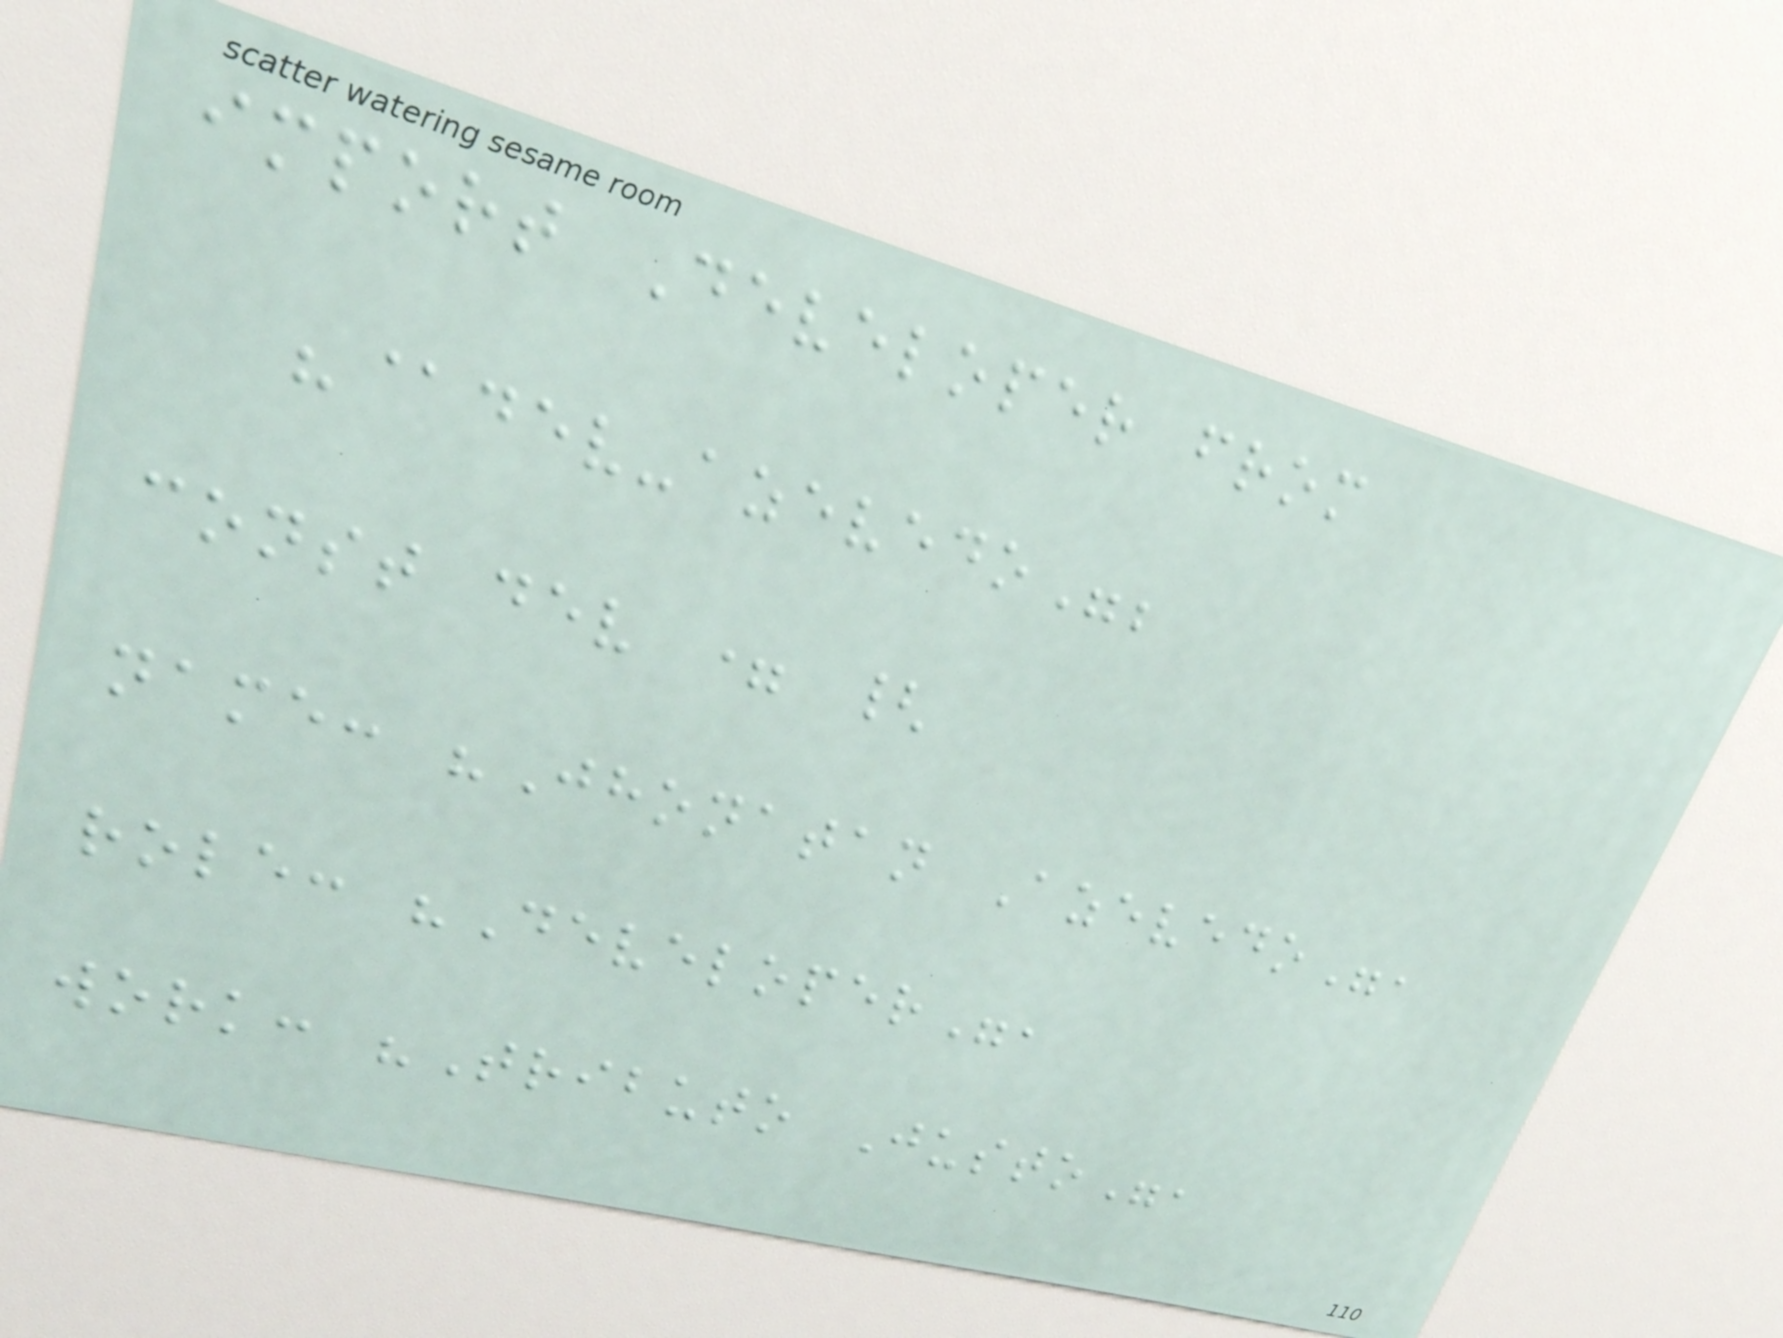import Developer from
"@dev-azevedo";
const dev = {
name: "Jhonatan Azevedo",
role: "Developer",
work: "Tributo Justo",
